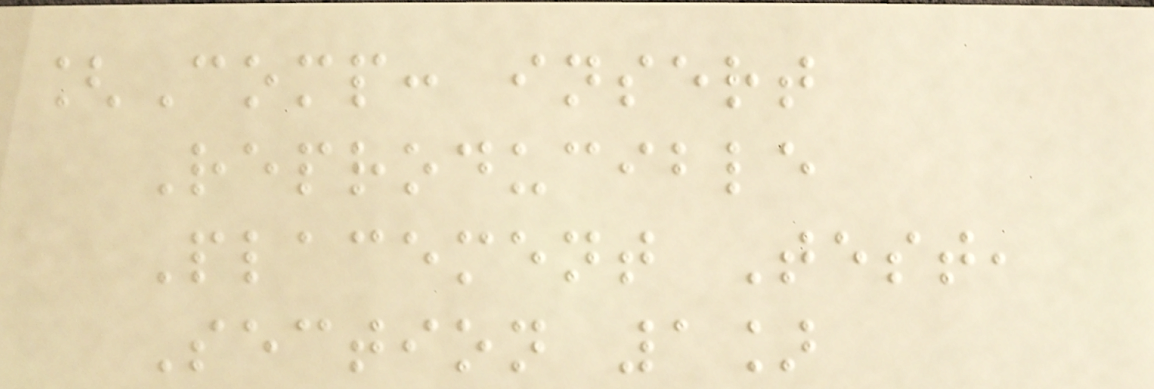[Comp: insert
Reproducible
Placement Test,
Section 1]
